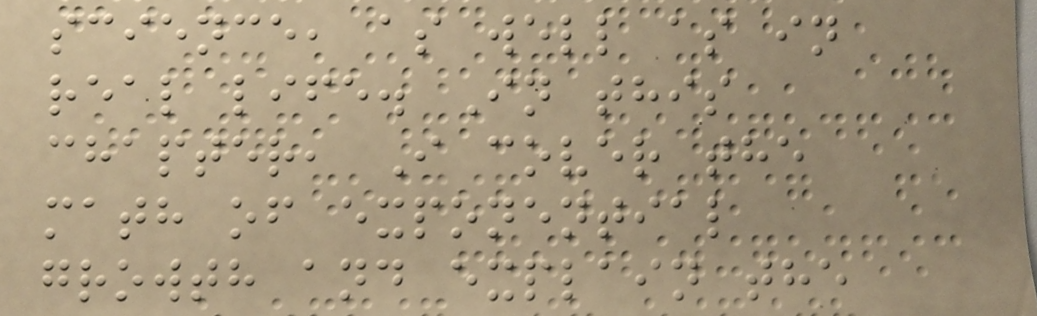science, as well as in
real life. In this
chapter, I cover the
math of exponential
growth and explain the
